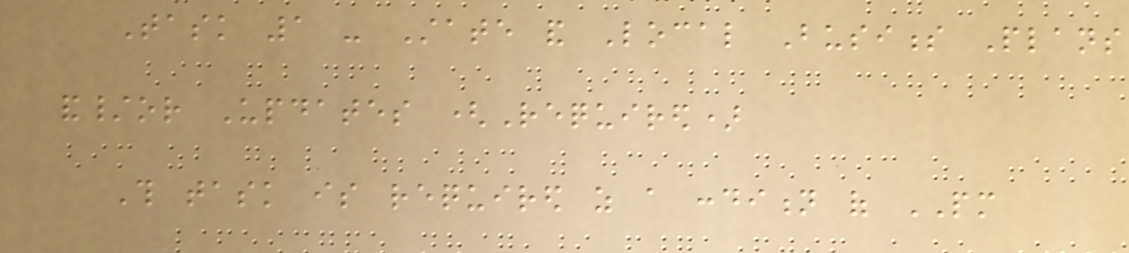Task 1 - State and Local Business Plans
and/or Updates (Required)
This task is required as a condition of PM
